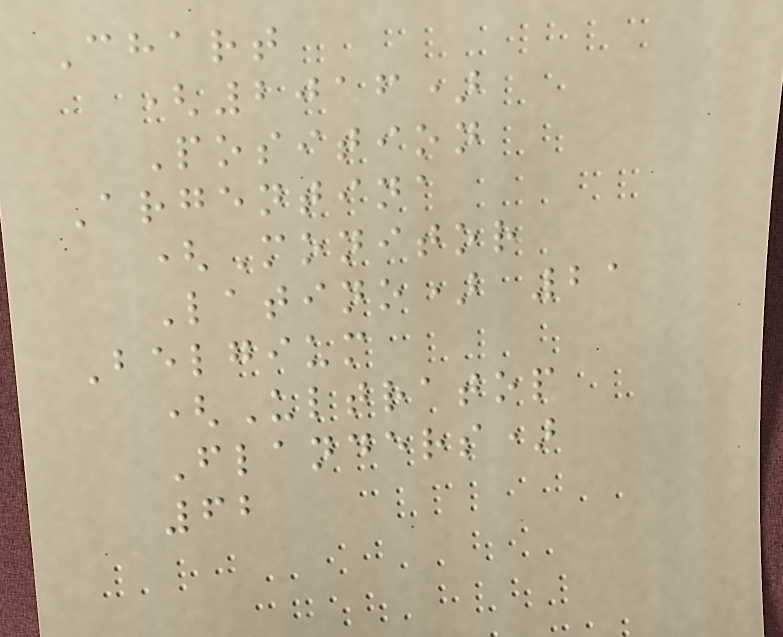Chart
(2016)
Position
Argentina
(Monitor
Latino) 21
Belgium
(Ultratop
Flanders)
62
